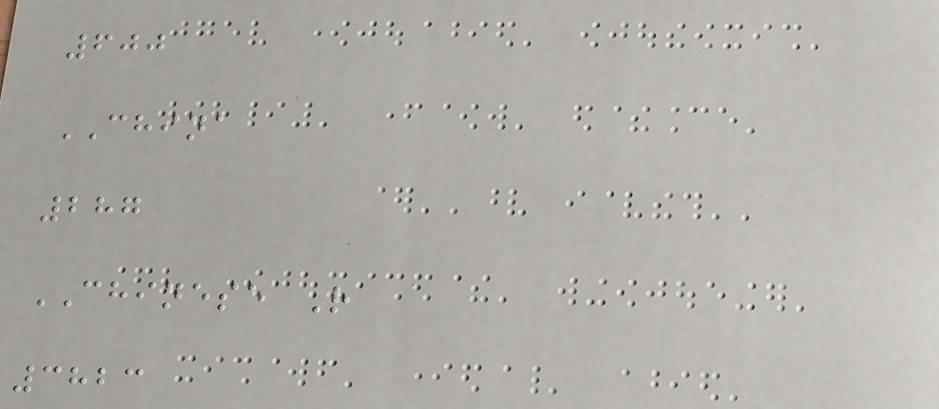600
CHINA
287
CHINESE R
3823
